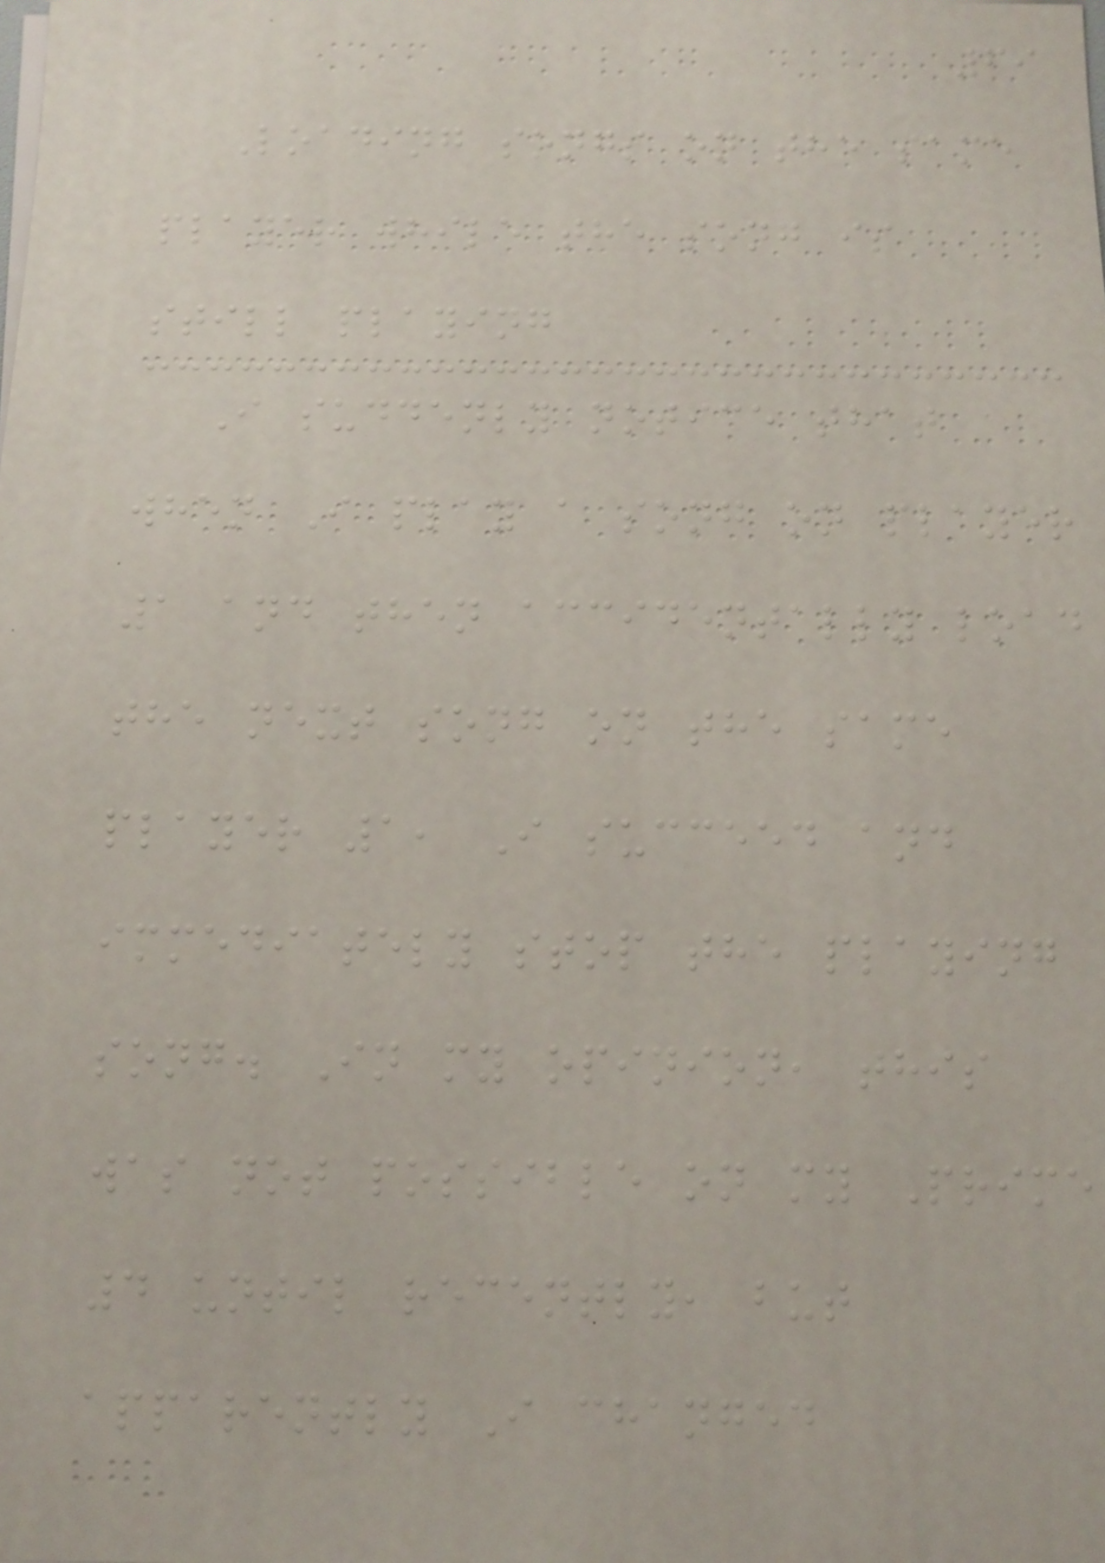69
Loading songs on the same
player while the song is
still playing
I suddenly notice that
when I play a song on player
1 and then accidentally load
the next song on the same
player 1, I succeed and
immediately stop the playing
song. In my opinion, this
was not possible on my Prime
4 until recently, but
apparently I changed
